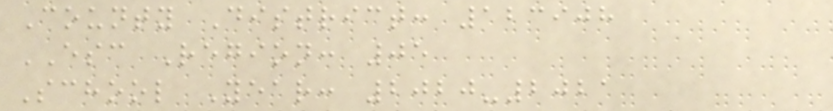County District: 123908
ESC Region: 05
School Year: 2020-2021
